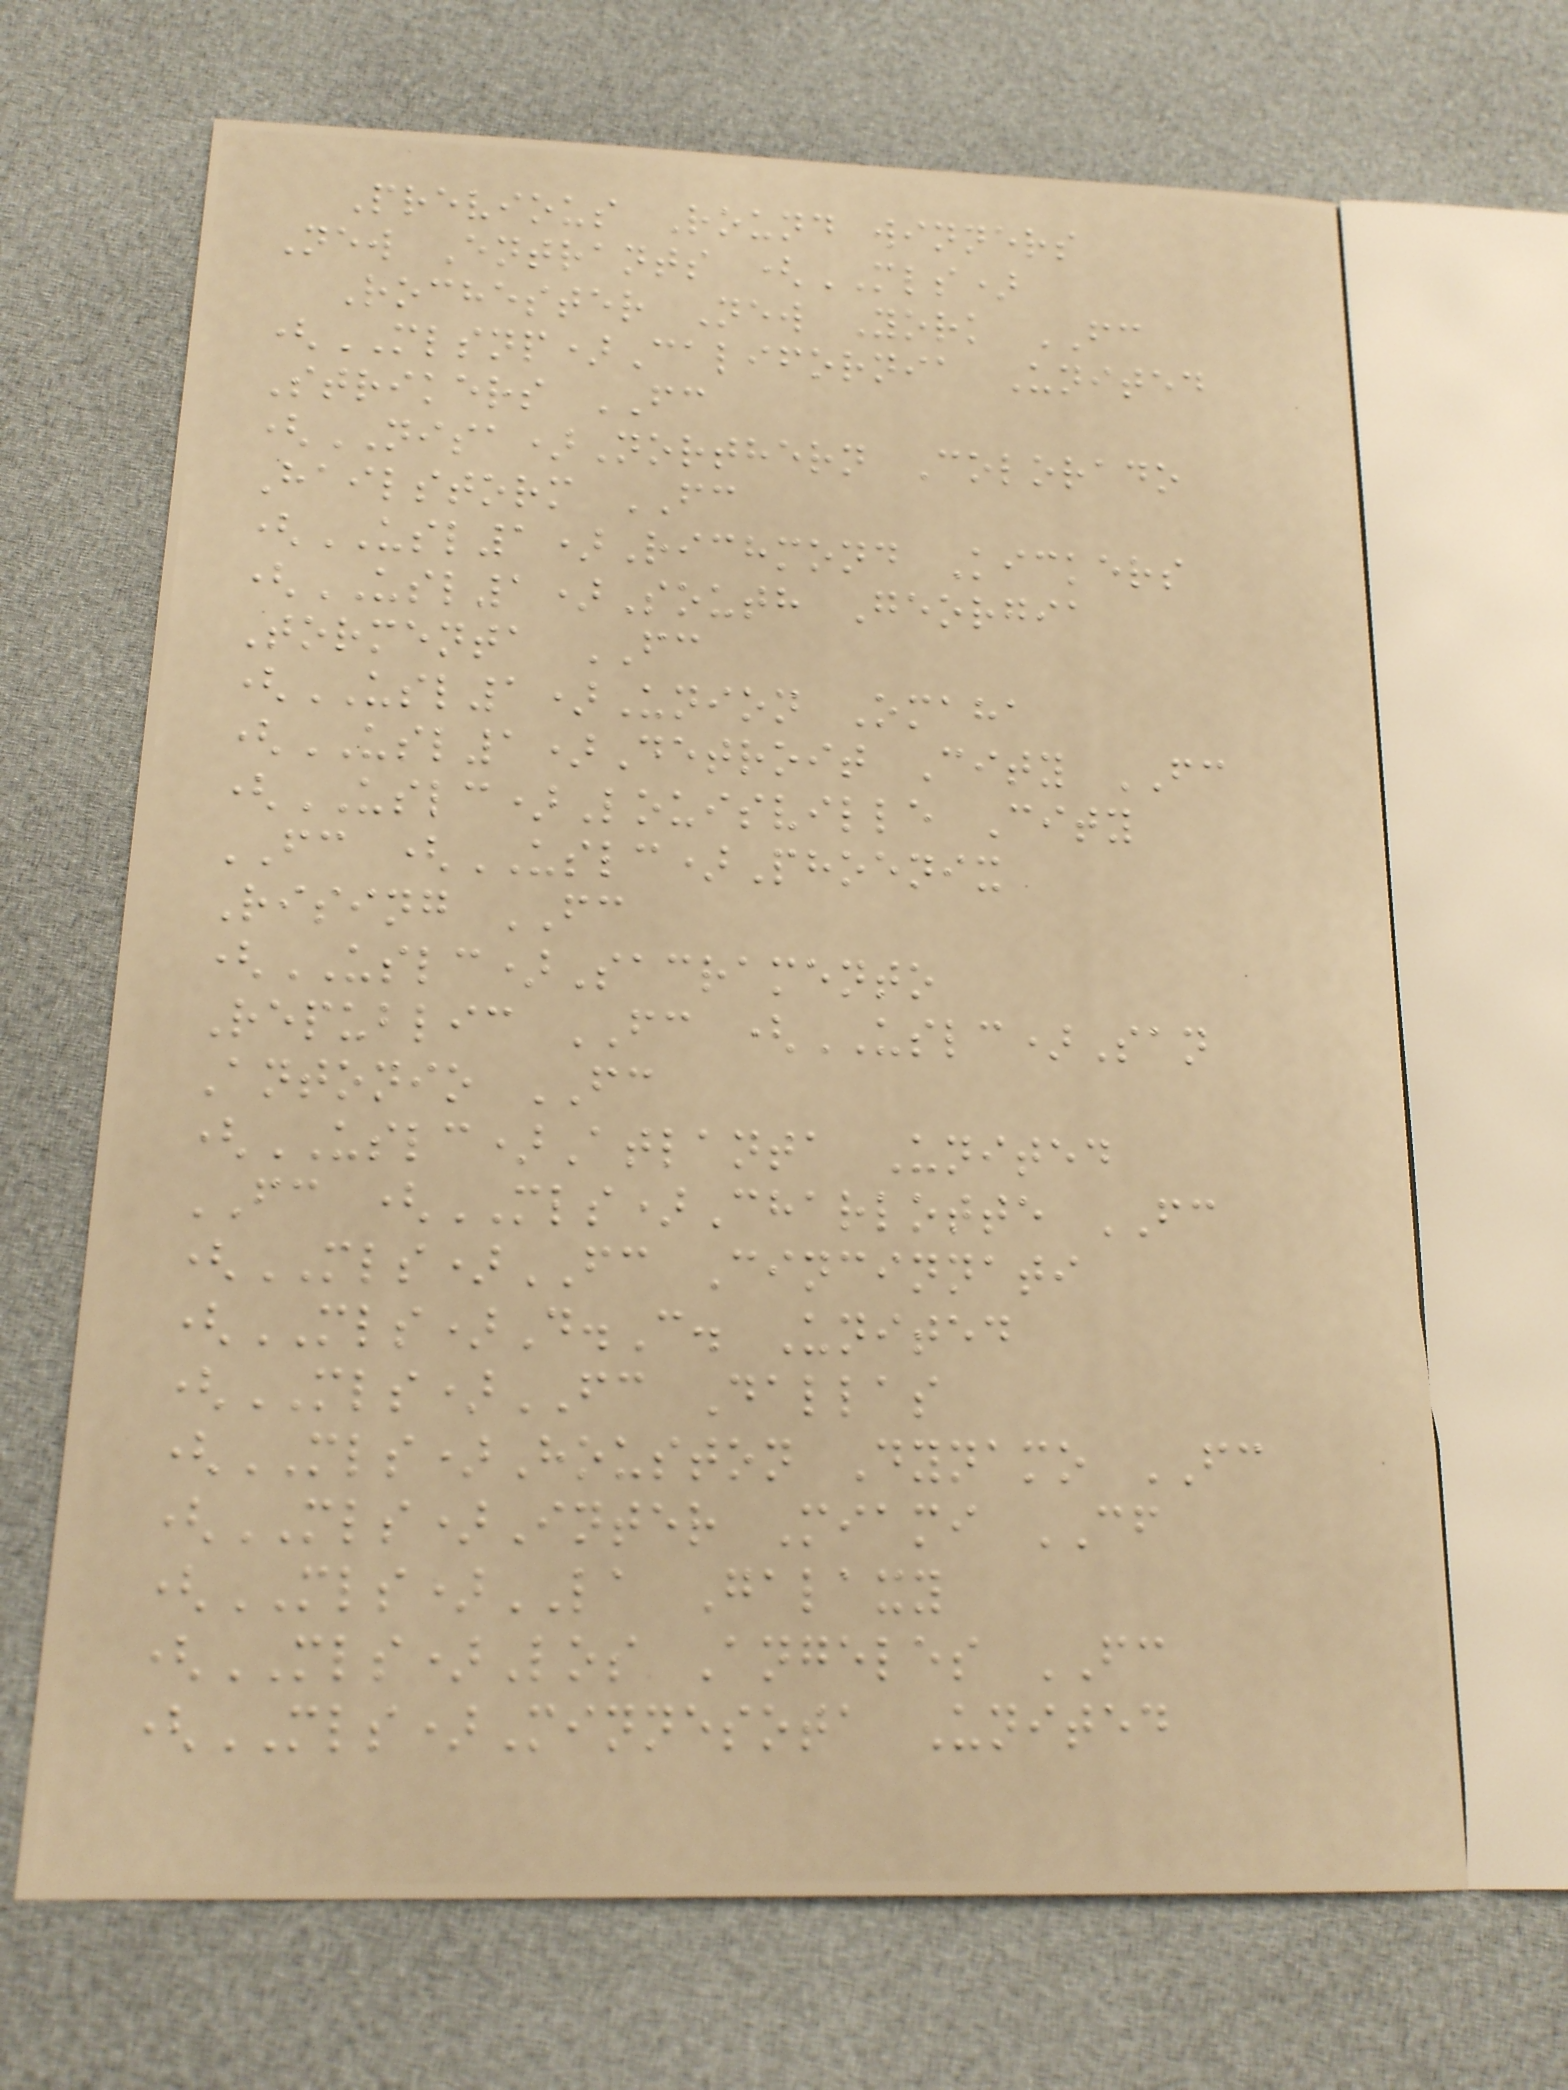Previous Round winners
New Entrants (MLS)
Rochester New York FC
(MLSNP)California United
Strikers FC
(NISA)Northern Colorado
Hailstorm FC
(USL1)Richmond Kickers
(USL1)South Georgia
Tormenta FC
(USL1)Union Omaha
(USL1)Detroit City FC
(USLC)Louisville City
FC (USLC)Phoenix
Rising FC
(USLC)Sacramento
Republic FC (USLC)San
Antonio FC
(USLC)Atlanta United
FC (MLS)Charlotte FC
(MLS)FC Cincinnati
(MLS)D.C. United
(MLS)FC Dallas
(MLS)Houston Dynamo FC
(MLS)Inter Miami CF
(MLS)LA Galaxy
(MLS)Los Angeles FC
(MLS)Minnesota United
